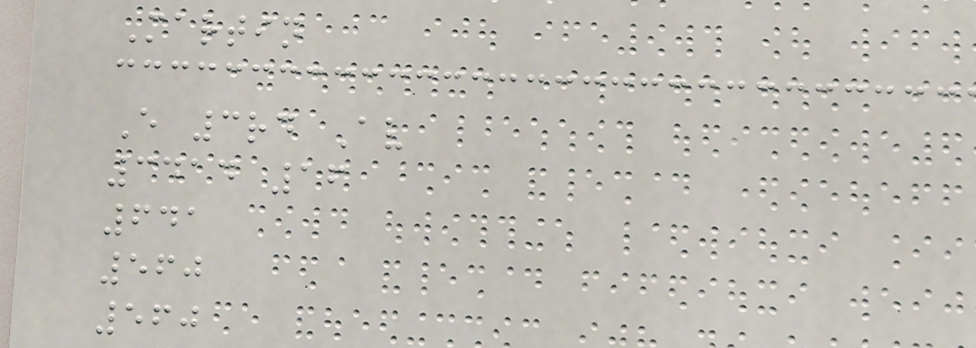Martin
E 3rd Av
3414 16
641
560
560
